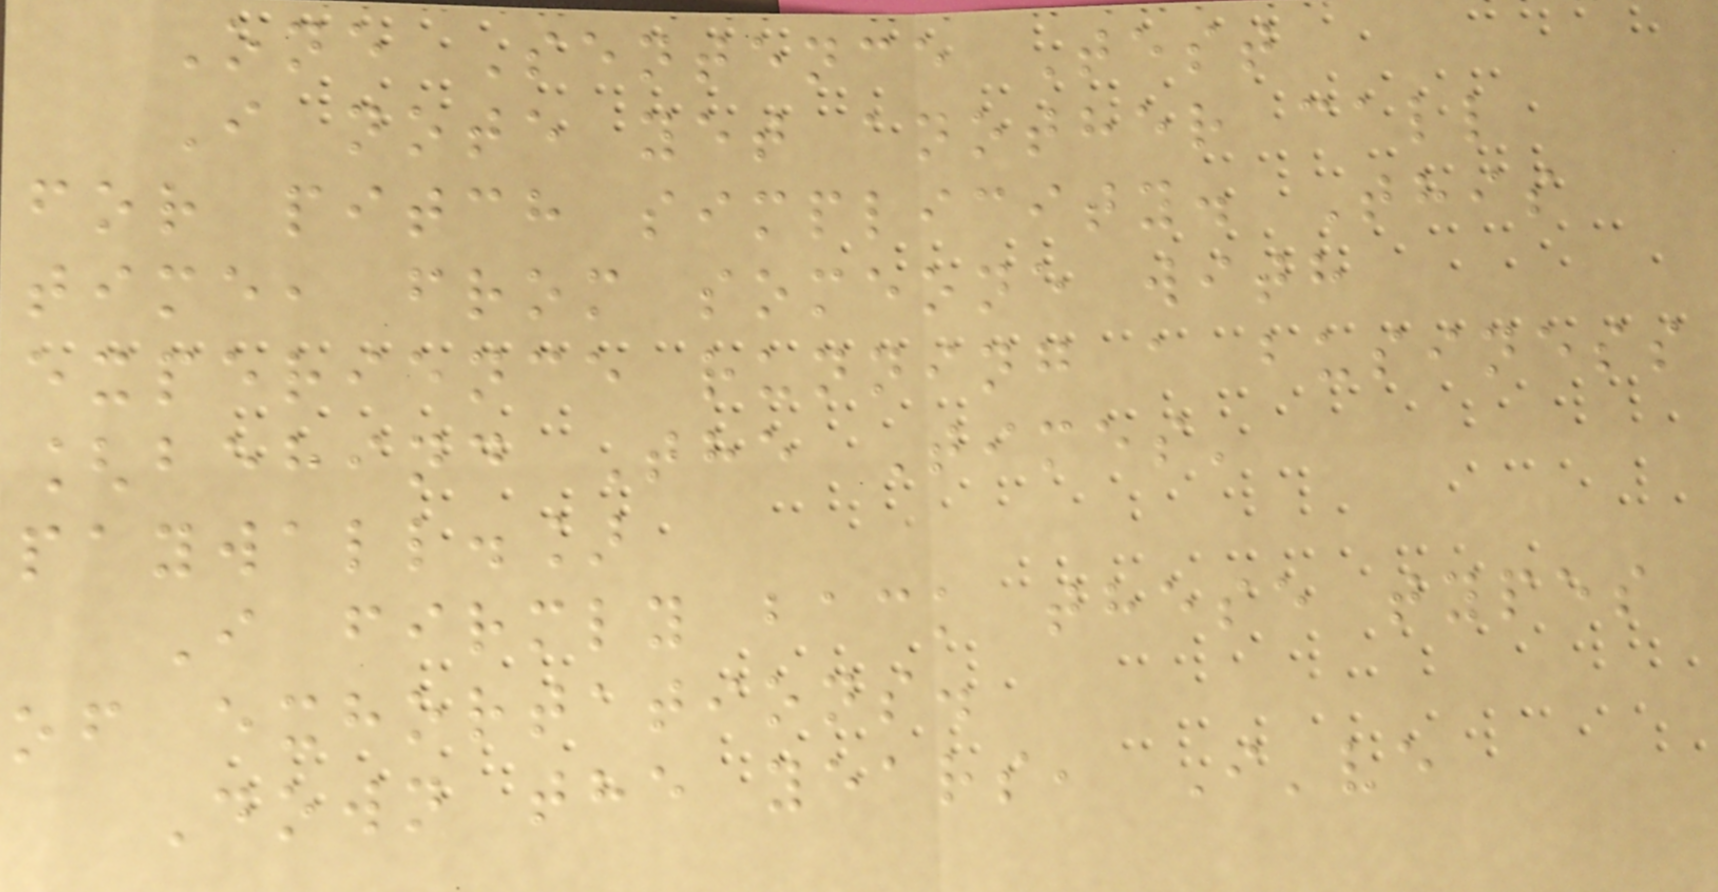One Sentence Test
I note yet another call
for pitch simplicity. This
time, from someone with
experience running a business
[behind The Times'
paywall.]
I firmly back these types
of exhortations.
Down the years, I've
